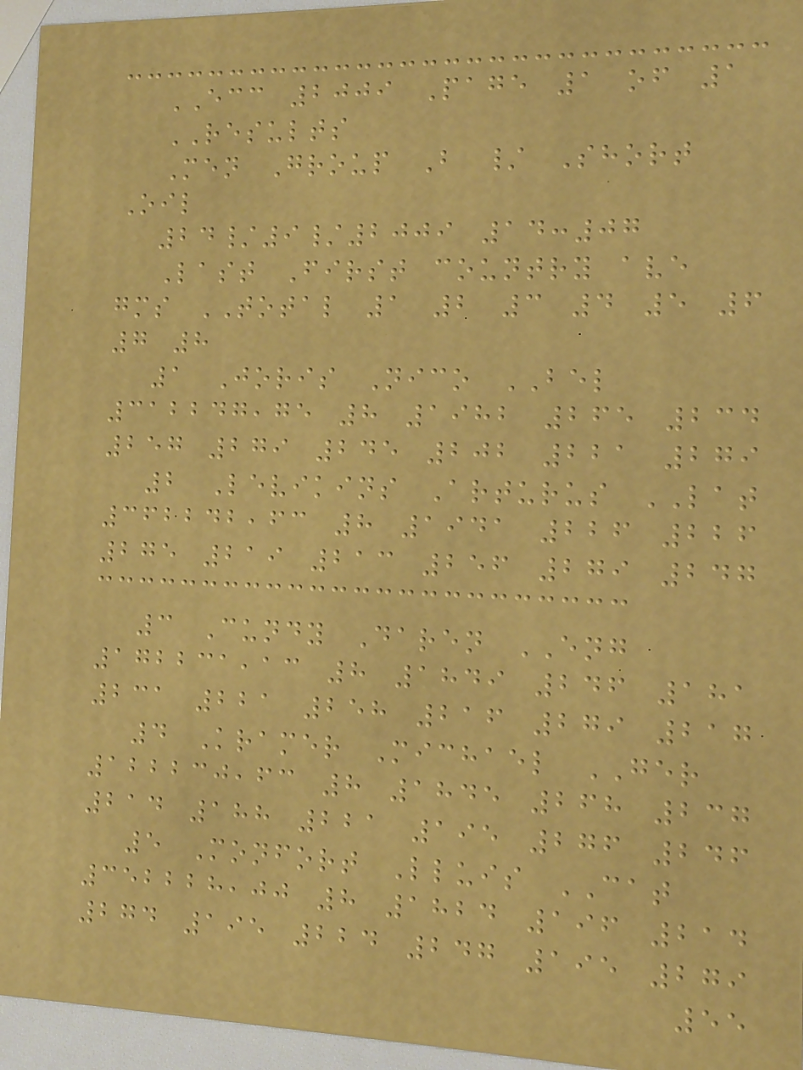ECC 2009 Page 1 of 1
RESULTS
Men Group B / Short
Oil
24/9/2009 14:07
Last First country ave
gms TOTAL 1 2 3 4 5 6
7 8
1 Joris Nico BEL
312247,75 8 1982 265 234
257 279 245 202 221 279
2 Levikins Arturus LAT
362242,63 8 1941 226 226
275 219 213 256 279 247
3 Cundy Daren ENG
172231,13 8 1849 246 181
231 221 258 216 279 217
4 Kramer Michael GER
122230,63 8 1845 268 237
214 188 221 195 276 246
5 Monfort Lluis CAT
352228,00 8 1824 196 214
274 195 224 247 195 279
55
